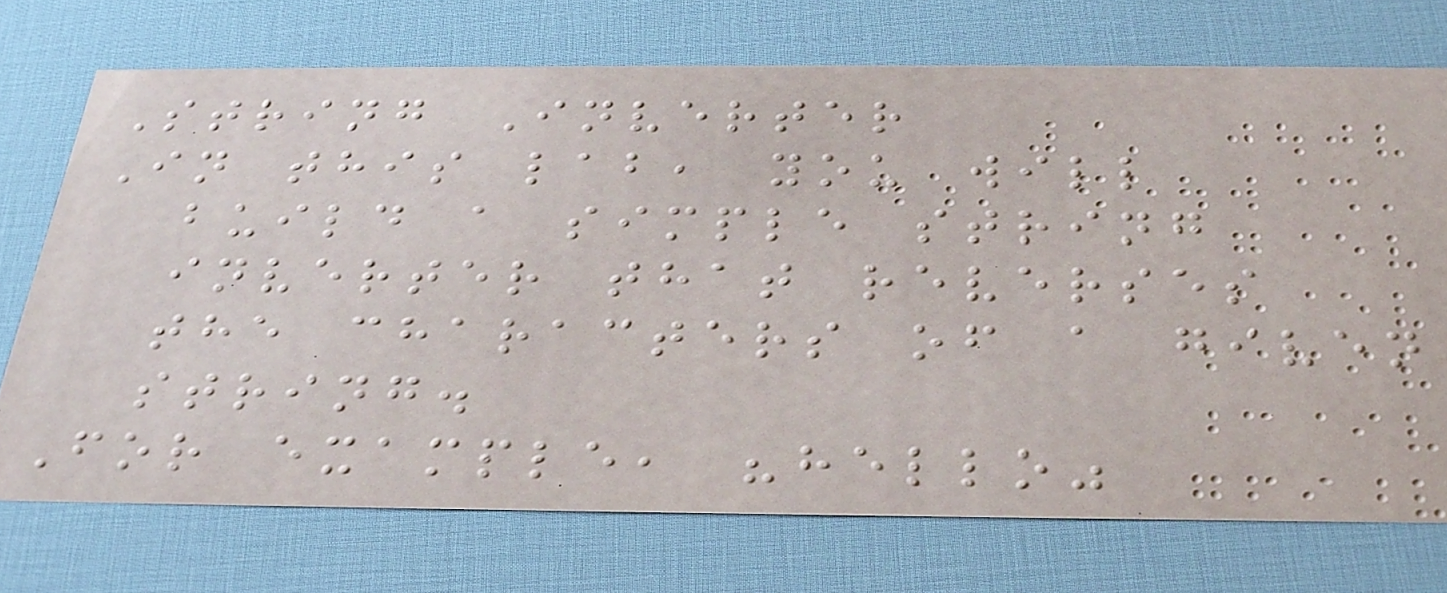String Inverter
In this lab, you will
build a simple string
inverter that reverses
the characters of a given
string.
For example, "hello"
